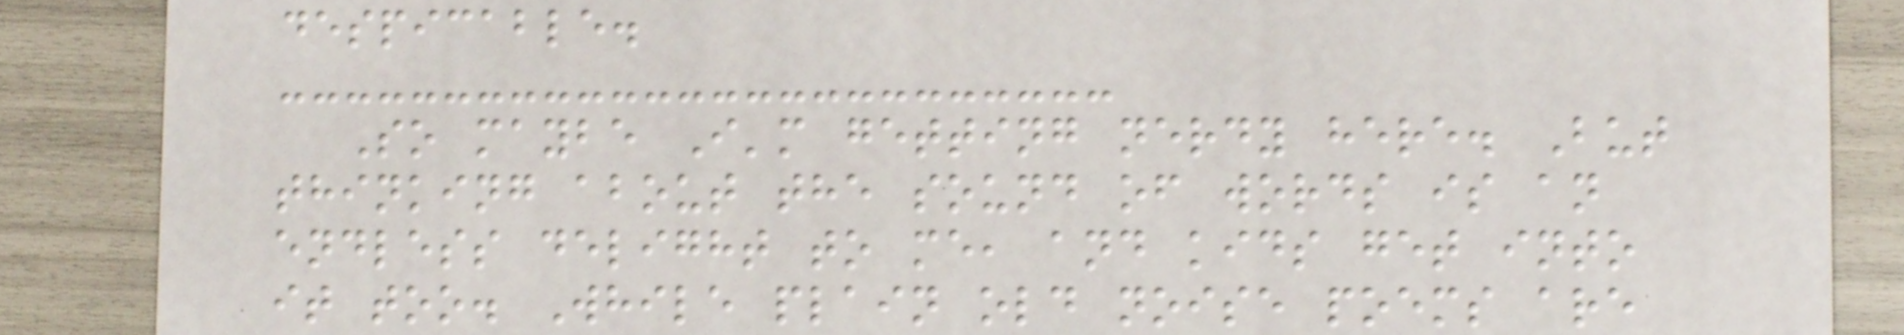despicable.
So maybe I'm getting nerdy here. But
thinking about the sound of words is an
endless delight to me, and kids get into
it too. While plain old noise poems are
